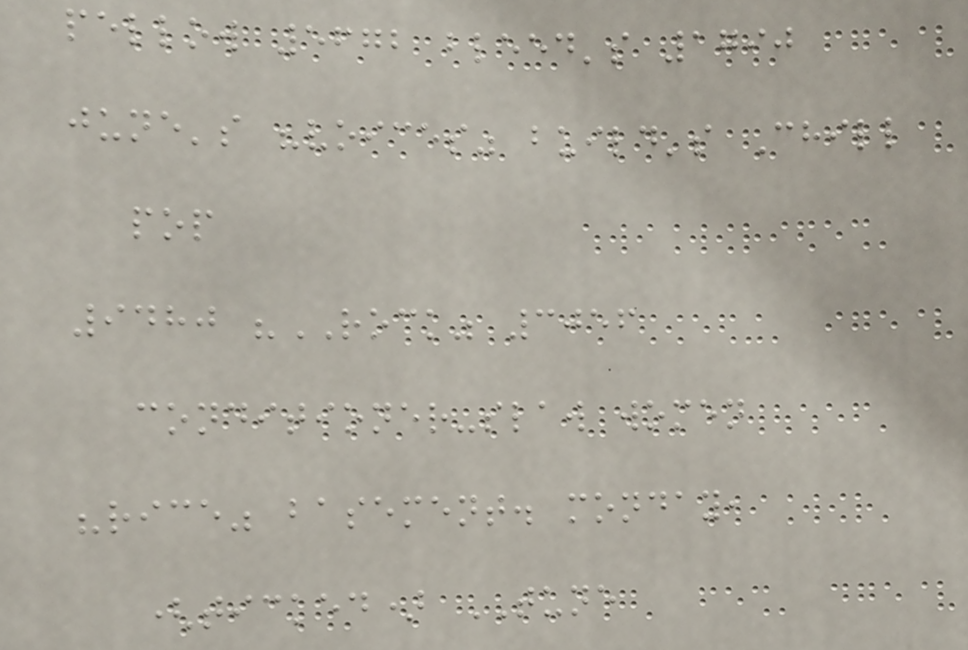pellow 5672 bleed's 1790
june's "voices" build's Chill
pop
9480 "ROCK" 3056
conditioner-slaw women
"rice" basement. monday,
(ticked) TUNE
